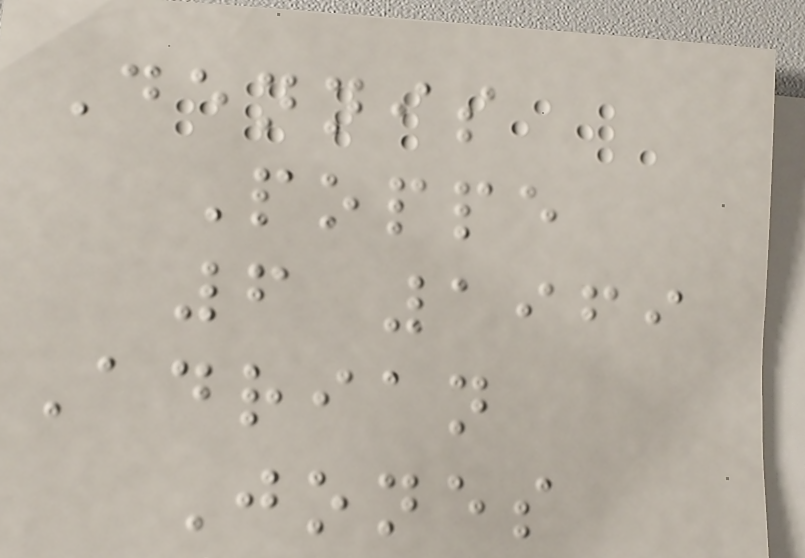Dennis
Poppe
6 1969
Adrian
Jones
